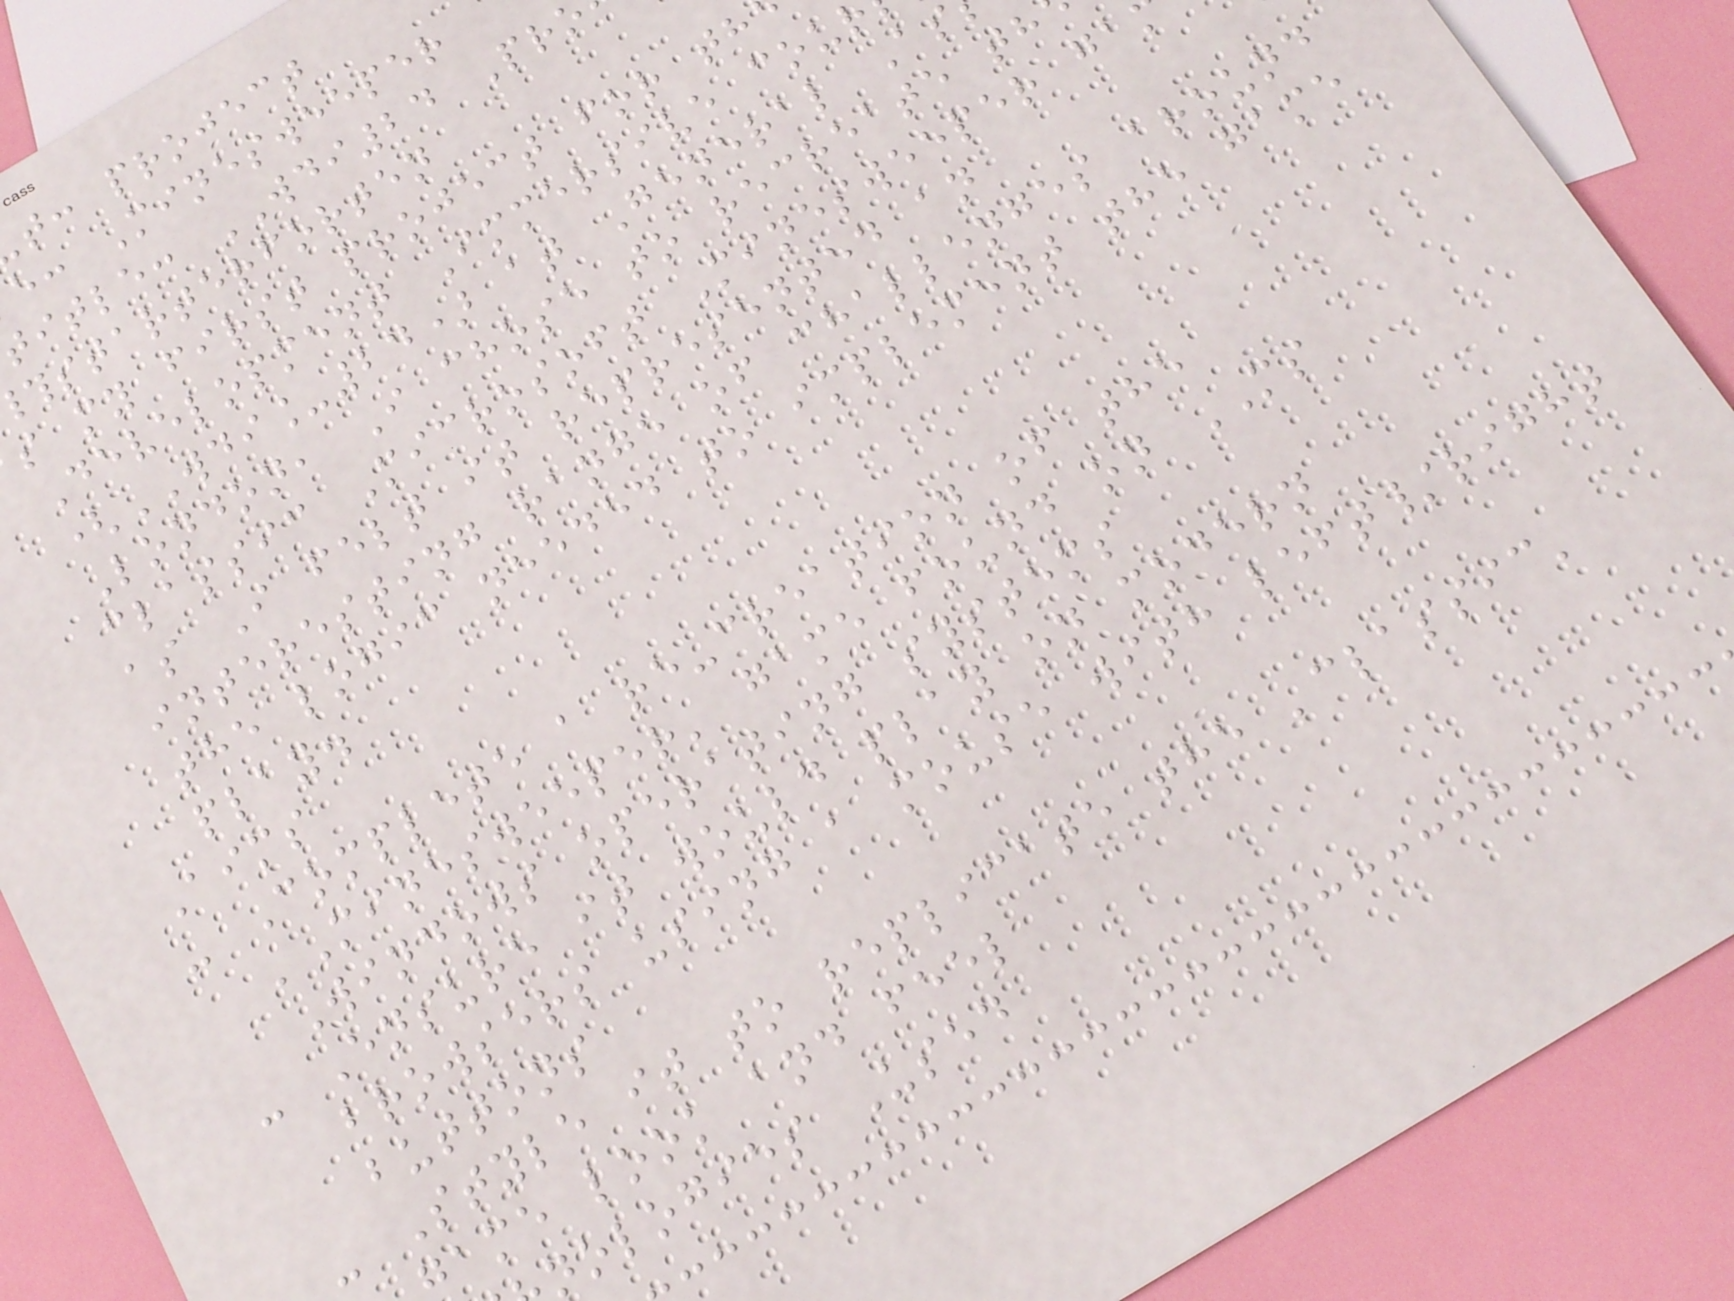t: project
e: Minesweeper
title: WDI24 Pr
starterforten
s my first project for th
Development Immersive cou
(WDI_24) at General As
London, I chose to recreate th
classic Microsoft Minesweeper ga
as I felt it represented an
interesting range of challenges around
the logic needed to implement the game
play.
Aims
- Complete a re-creation of the
'Minesweeper' game found on MS
Windows operating systems
- Ensure it would play on modern
browsers using a mouse with left/right
buttons
- Style it to replicate the 'classic'
ame look and feel
nologies Used
